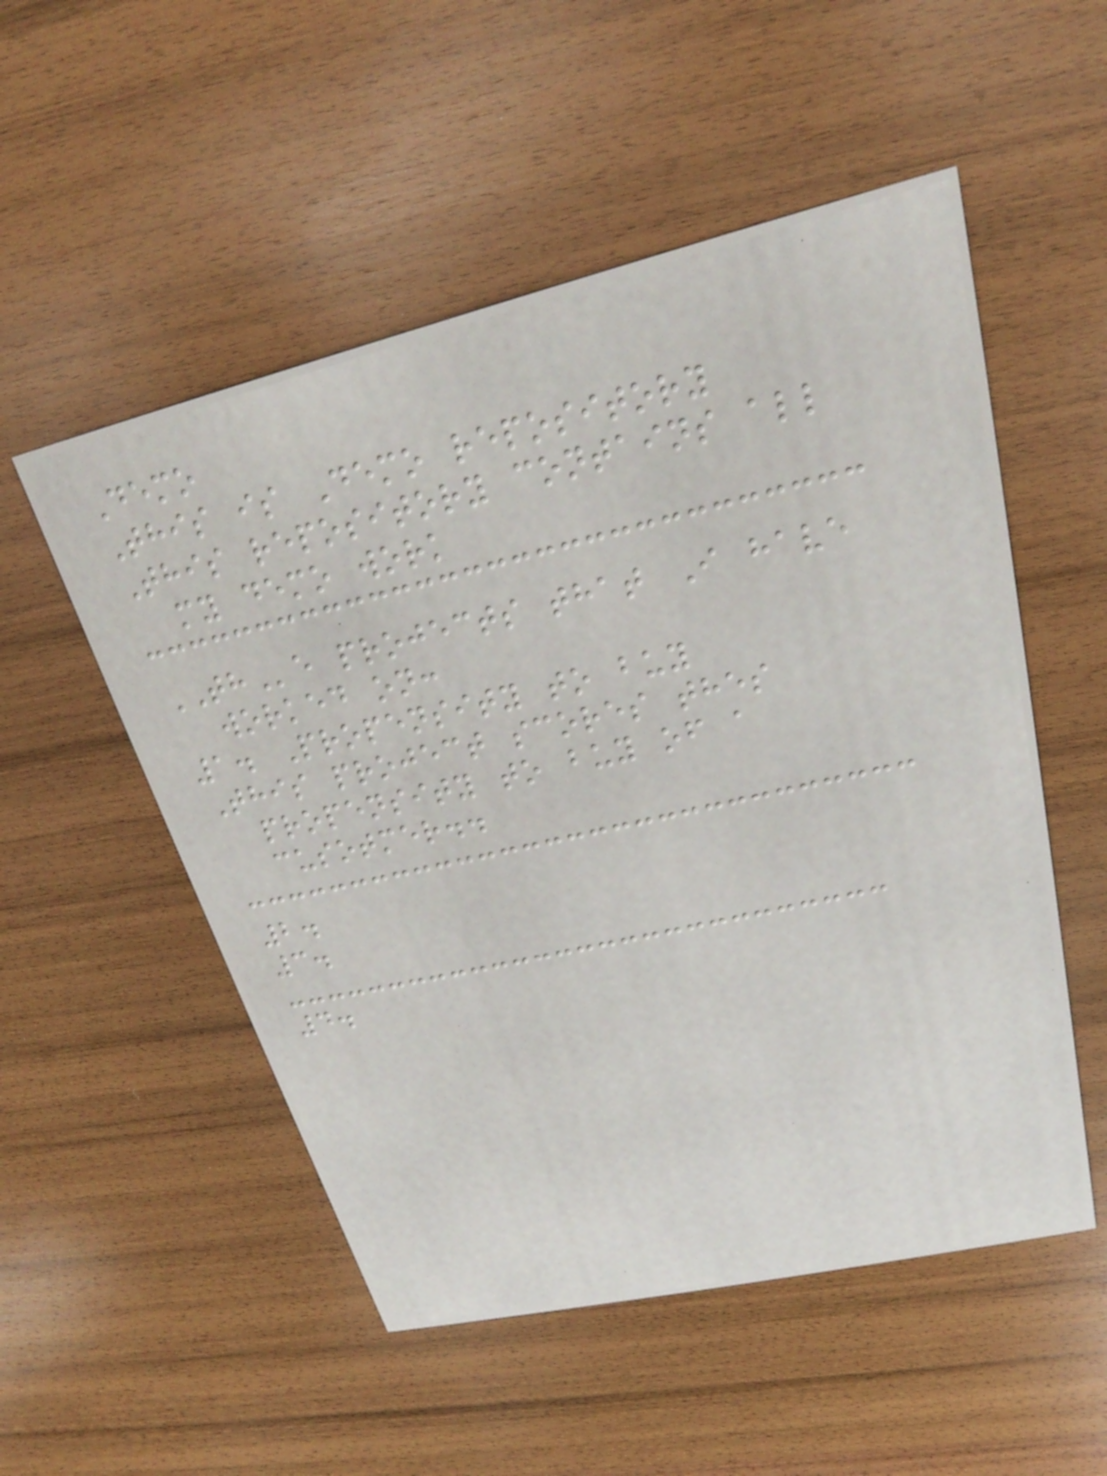Demo
This is Demo repository
This repository contains all
my demo work
THe projects that I have
worked on:
1. Propensity to buy
This project scores thes
propensity to buy of a
cusotmer..
2.
3.
4.
